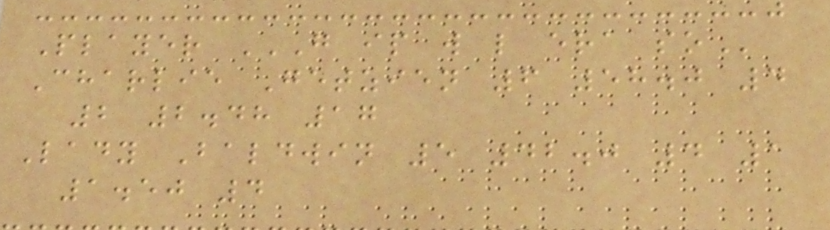Player G IP W L ERA SO
Charlie Getzien 6 58.0 4
2 2.48 17
Lady Baldwin 5 42.0 4 1
1.50 4
